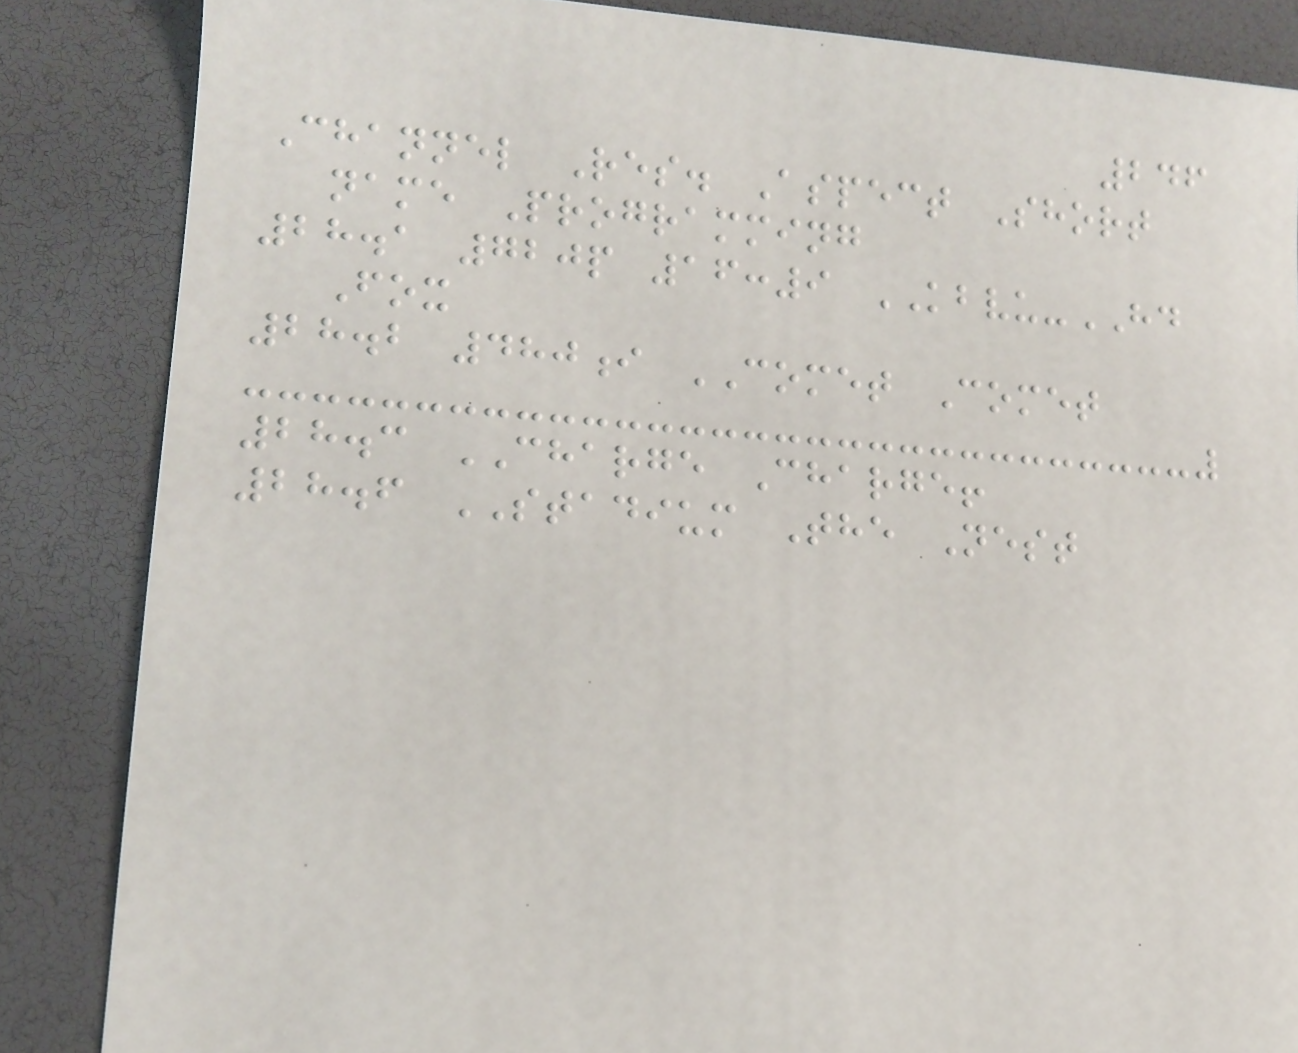246
Channel Res. Aspect Short
name Programming
28.1 720p 16:9 KBVU-HD
Fox
28.2 480i COMET Comet
28.3 CHARGE Charge!
28.6 STADIUM The Nest
